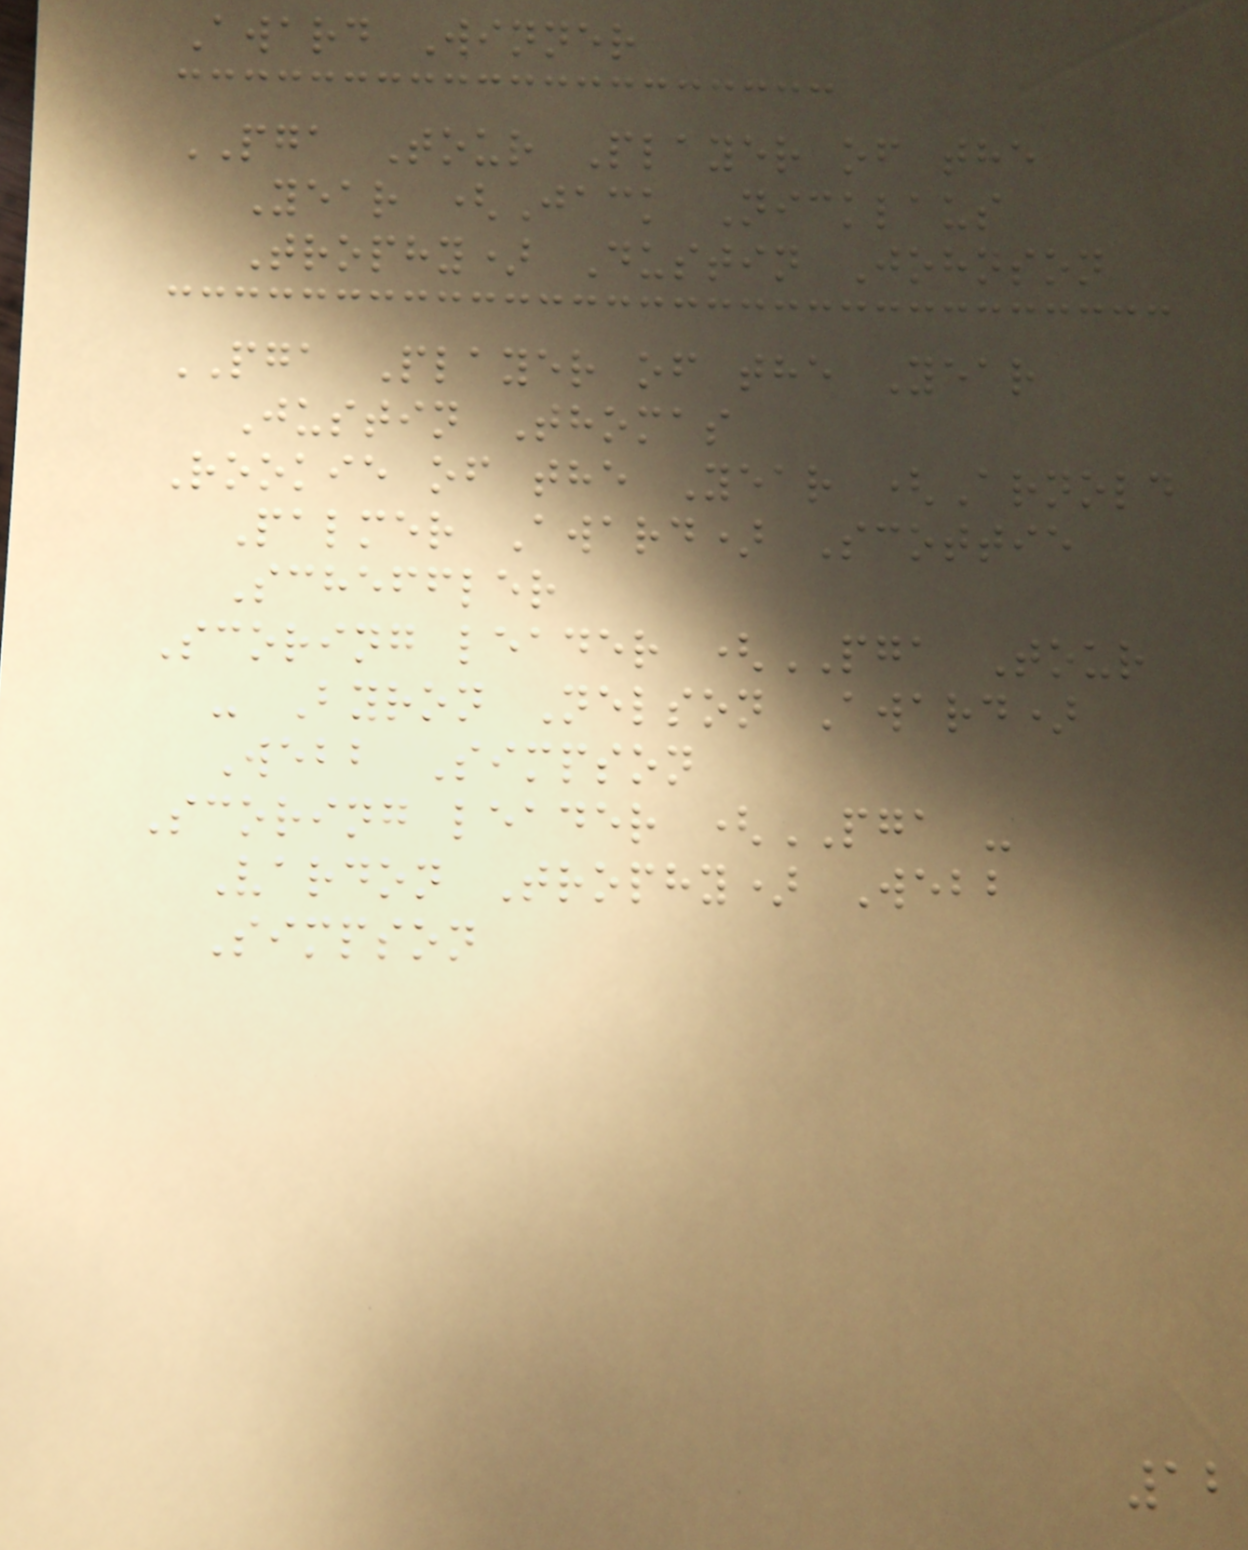Award Winner
PGA Tour Player of the
Year (Jack Nicklaus
Trophy) Dustin Johnson
PGA Player of the Year
Justin Thomas
Rookie of the Year (Arnold
Palmer Award) Scottie
Scheffler
Scoring leader (PGA Tour
- Byron Nelson Award)
Webb Simpson
Scoring leader (PGA -
Vardon Trophy) Webb
Simpson
12
